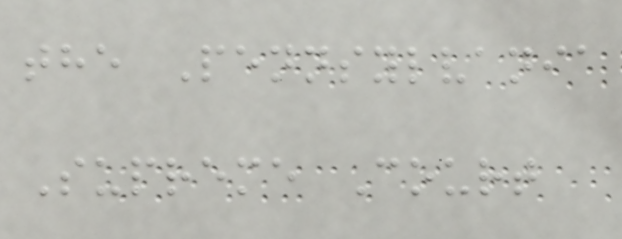the Pennsylvania
Supreme Court
